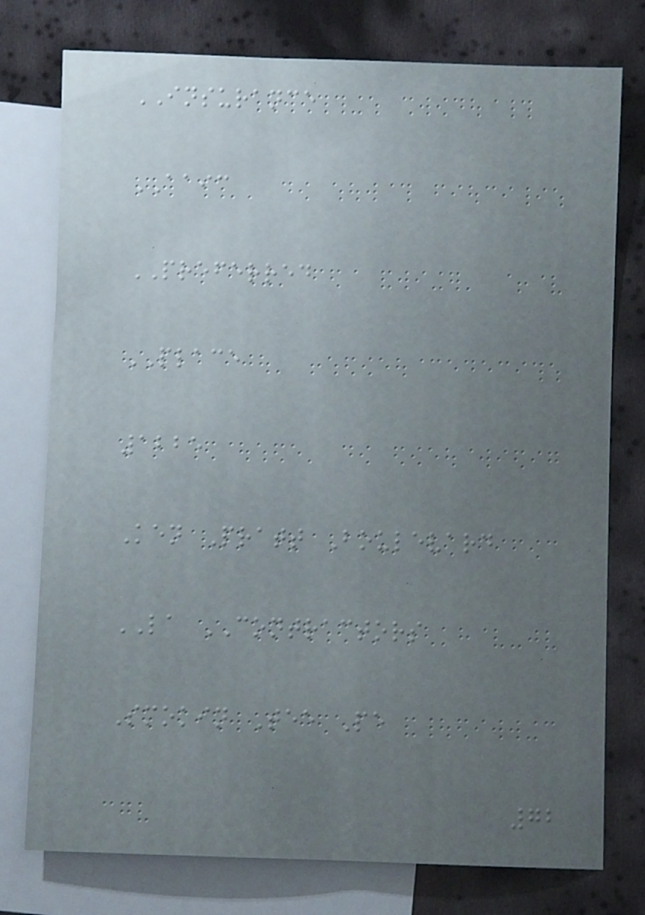INSURANCE
AAIC
PREFERRED
PLACE
1225
Ken Pratt Boulevard
LA CONTRACTORS
Smokin Tee Pe
72
